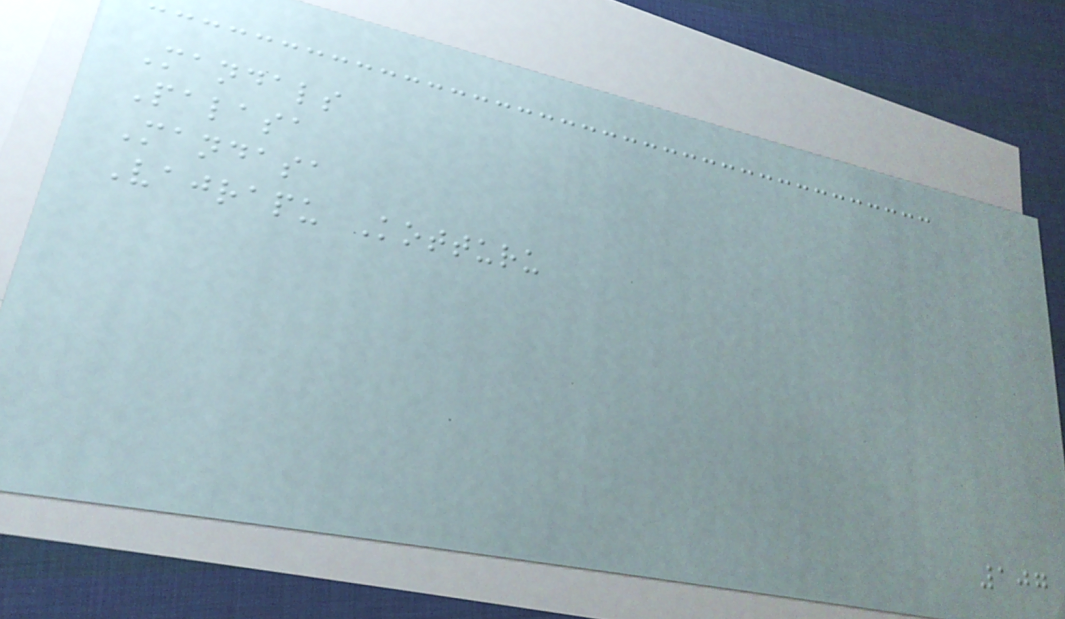Mandals
Palasa
Mandasa
Vajrapu Kotturu
107
